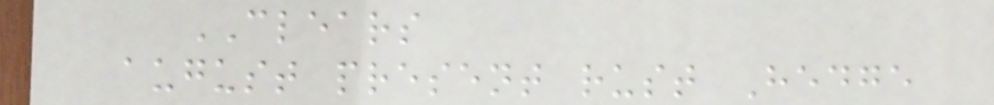CLEARS
august present rust Hedge
